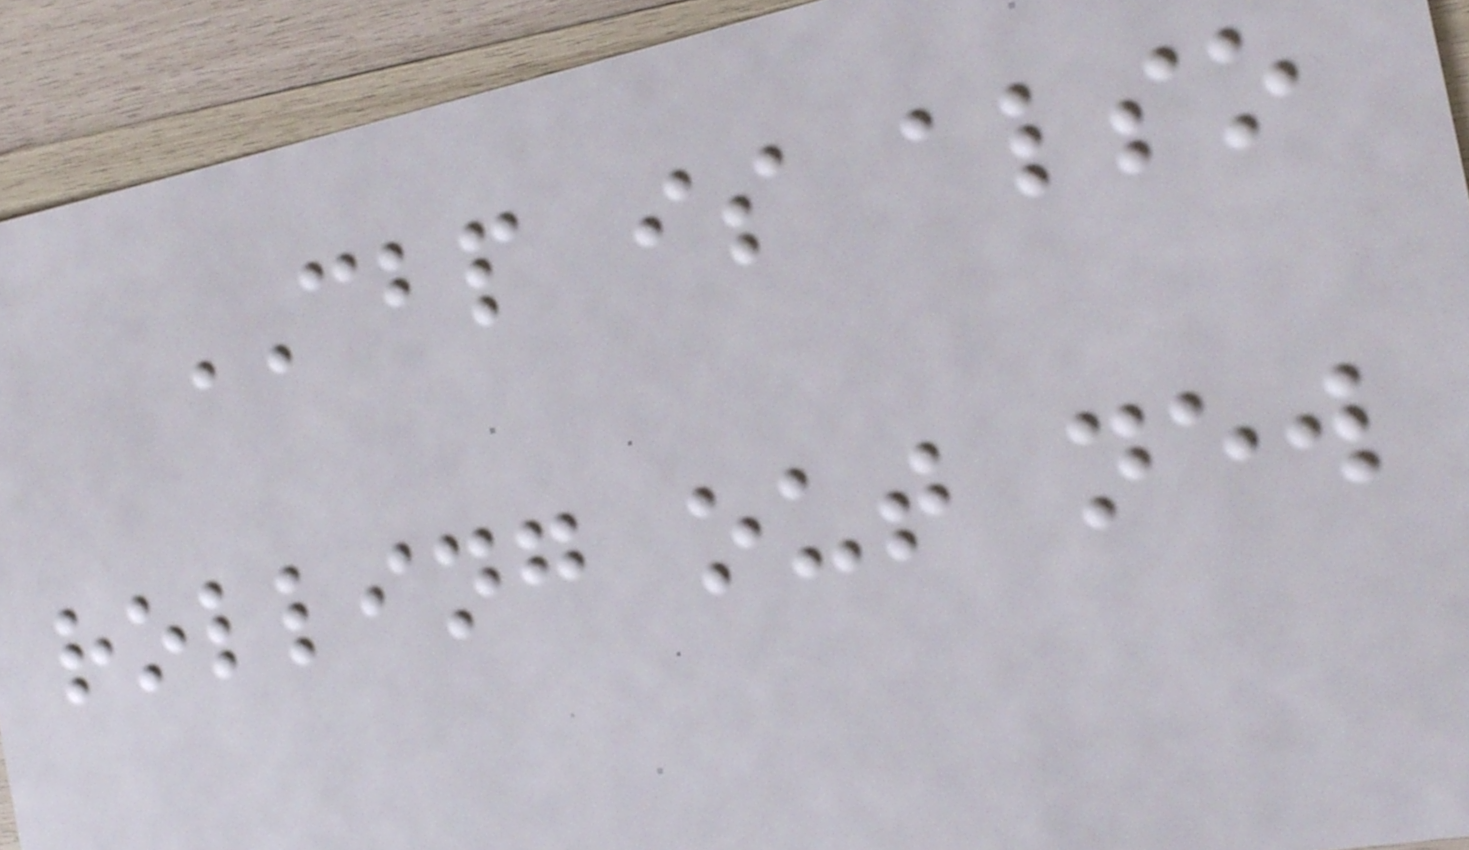CBP is also
rolling out new
